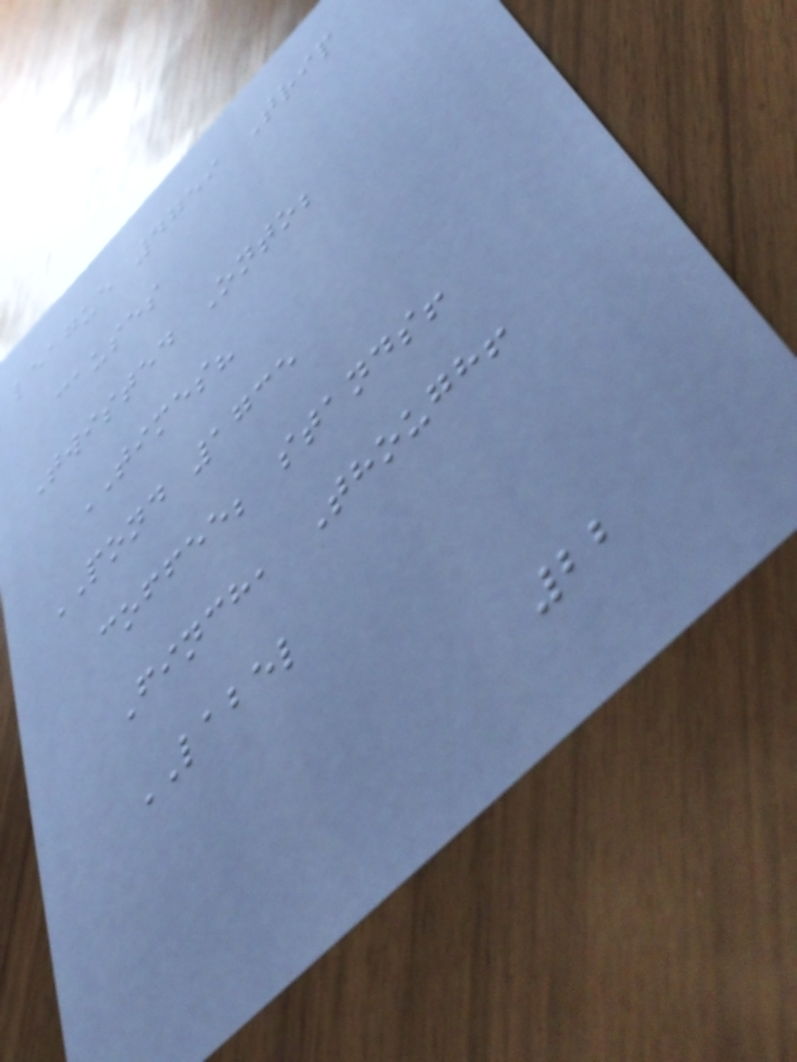league 4759 Trip
causes
Twisted Onto;
TIMES?
POND 1735
coffee; stands!
Finch, Though!
LABEL
22
